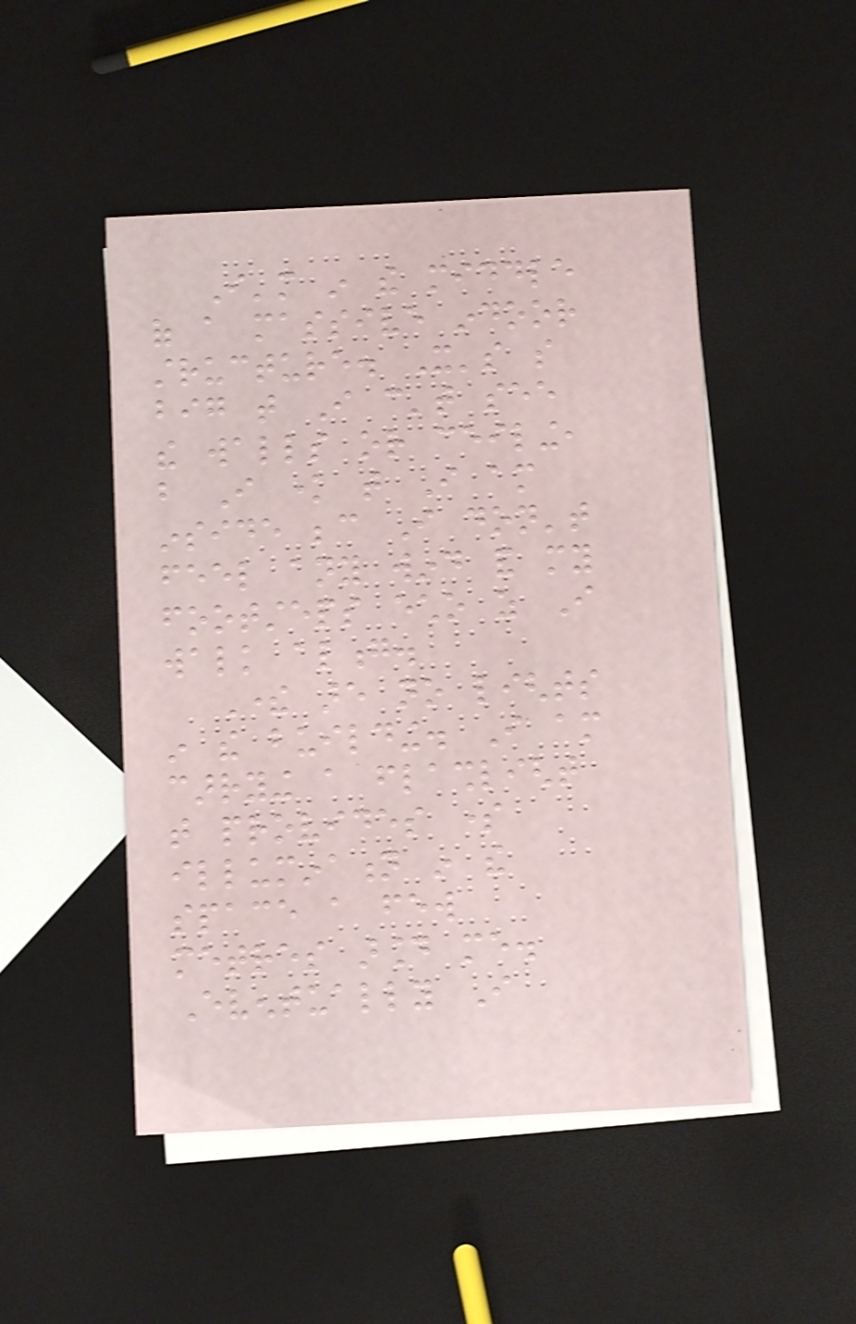I'm in the middle
of a massive indoor
structure. It's so
big that I can't see
the walls or ceiling,
but I know that I am
inside because I don't
feel any wind and my
footsteps echo as I
walk along.
There are no lights
in the building. I am
carrying a flashlight
that provides some
illumination in the
space a few
metres around me.
Eventually I
